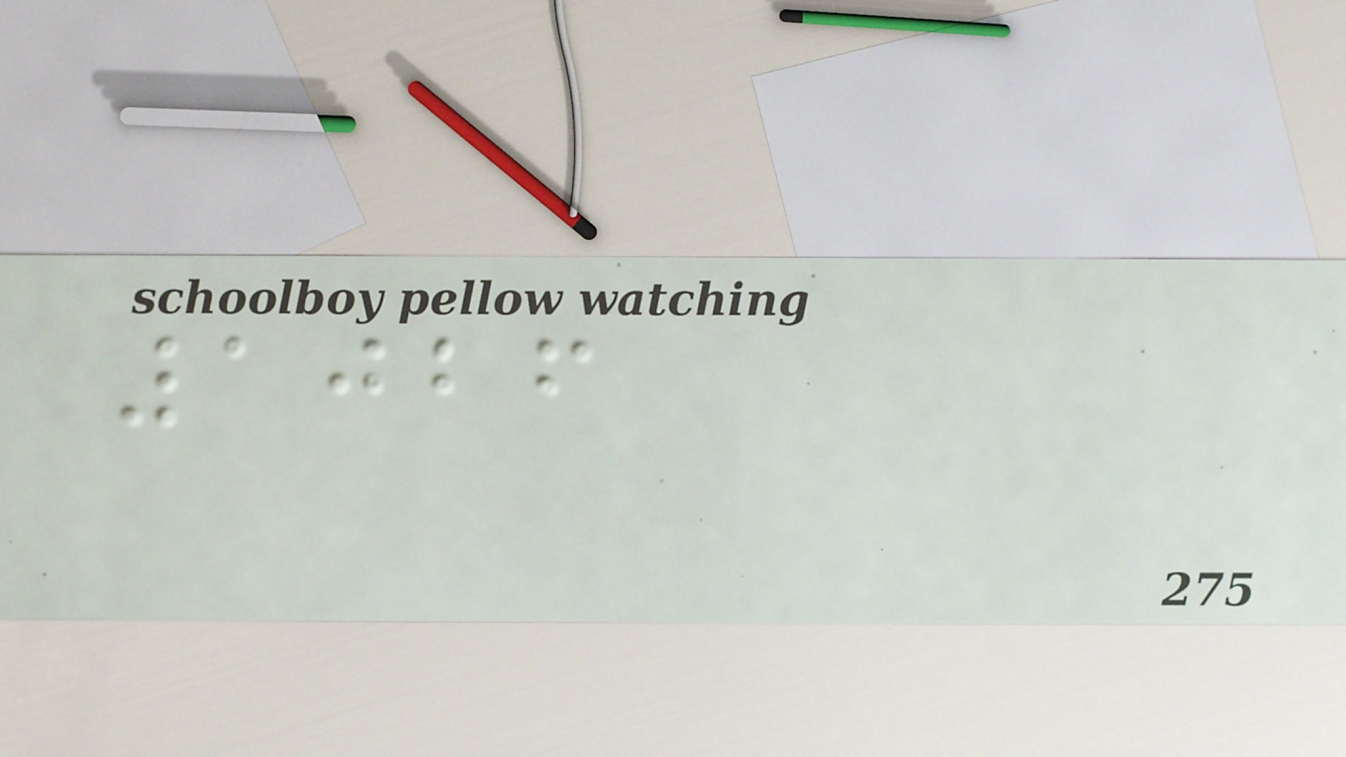1026
